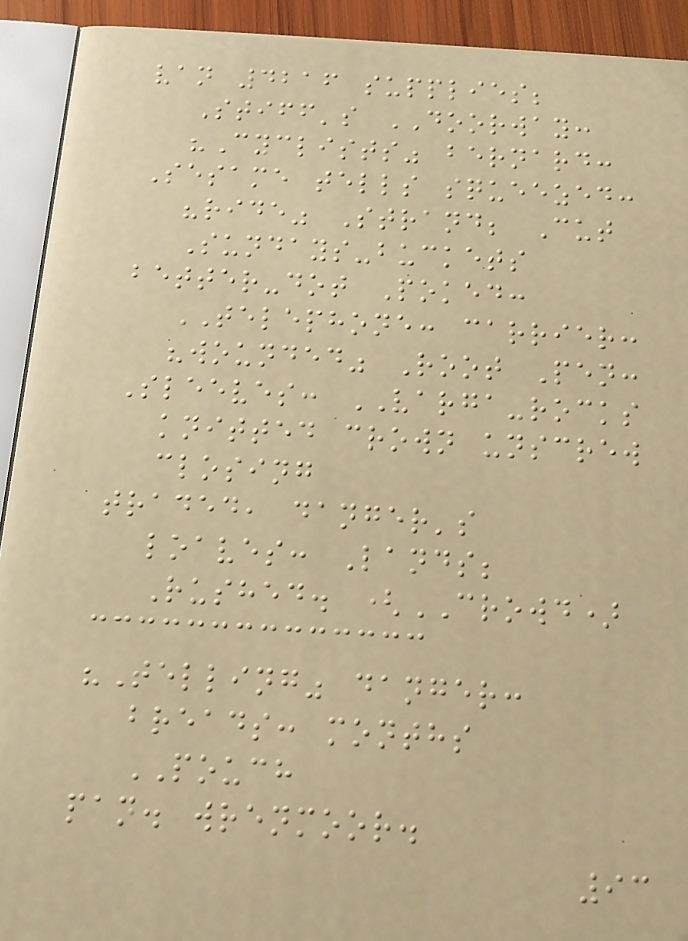van 4216 supplies;
Stiff's DOORWAY:
"Cyclists" bernard:
Sesame tells squeezed:
"ride" Strand; Cut
Sundays-buckets
better-dot Poked:
TELEPHONE: carrier:
"wounded" Root Pen:
Sleeves: VARGA-rocks
knitted crown unscrew
closing
traded, danger's
loaves: Lands;
Rushed. (CROWD)
"Telling" danger:
breads: months
POUCH
pan. wrenmoor.
93
